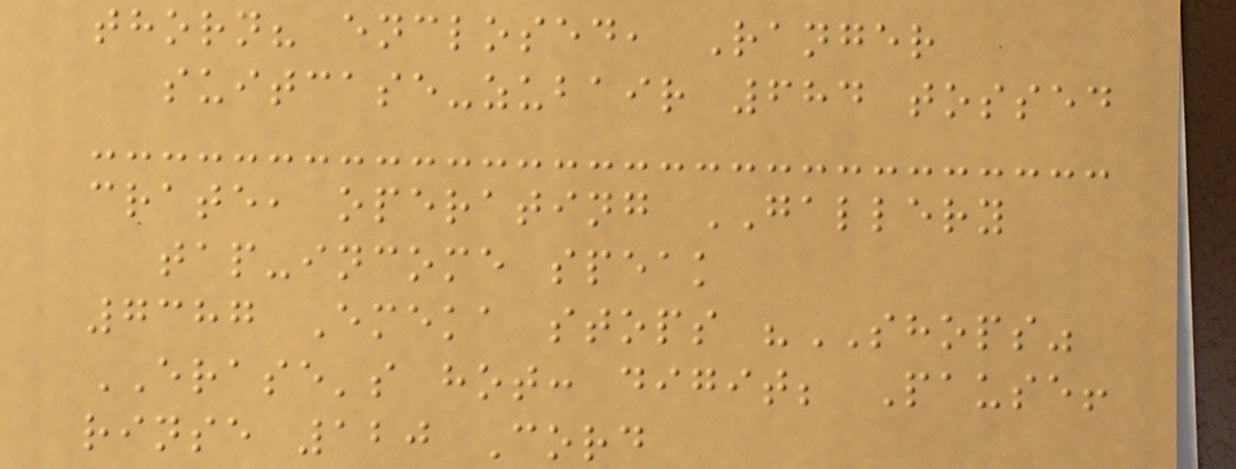thorn? enclosed, Ranger
suitcase-zubair 684 tossed
crate, operating GALLERY
tap-income speak
7387 Emeka stops "SHOPS"
ERASE's hot: digit; Pause!
rinse 120 Cord
